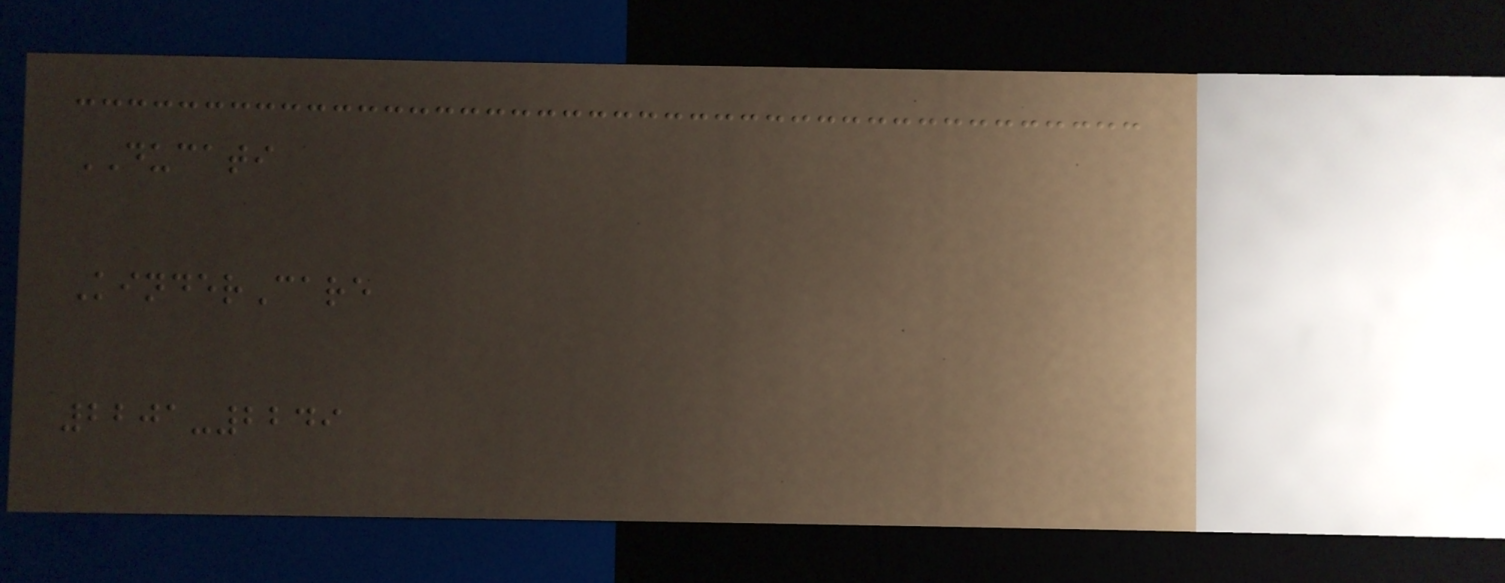DUCATI
KinderCare
2201-2249
